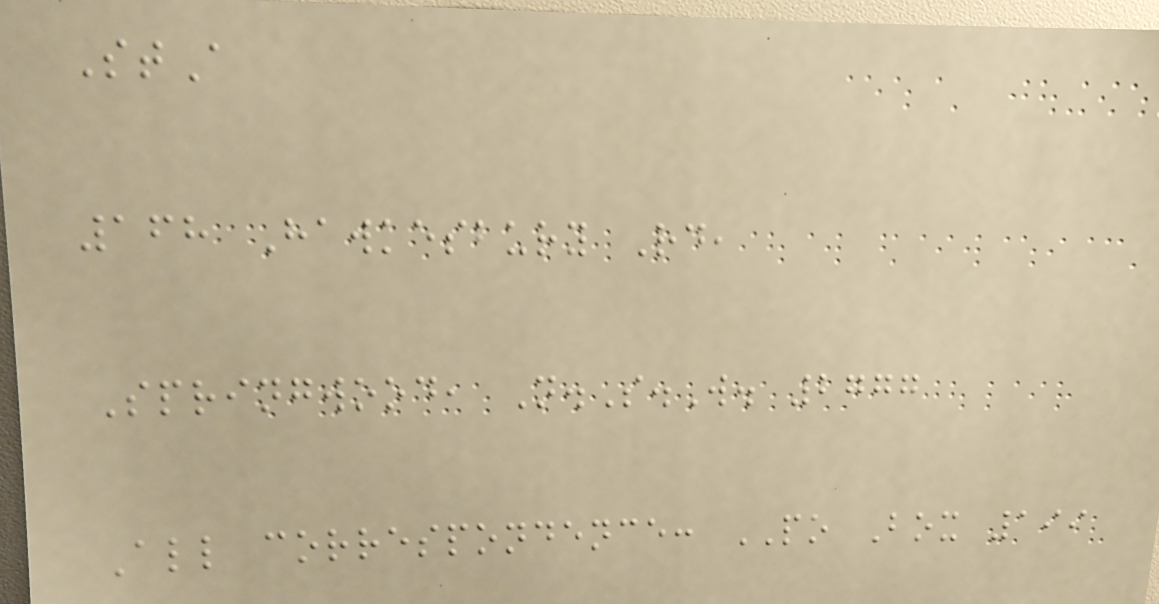StA
168 Hawkesbury Rd,
Springwood, N.S.W. 2777
All correspondence: PO Box 199
